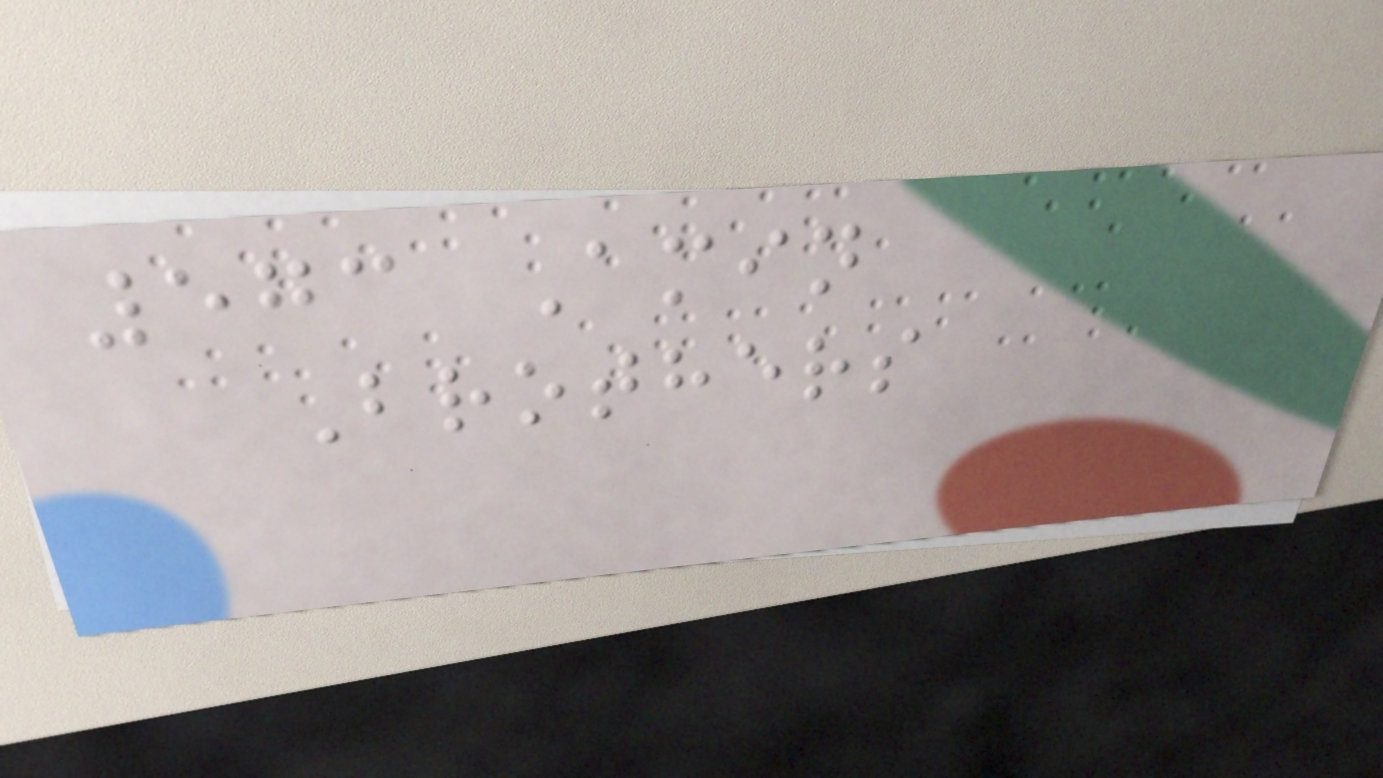573 Amin
Brothers
